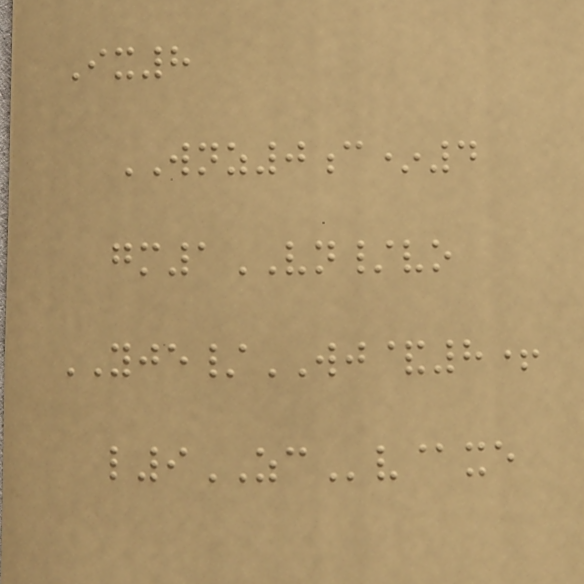Ix8
WNZ0c*4
gm1VN/vo
YJE/WJ&8+
l9ZCv@xe
